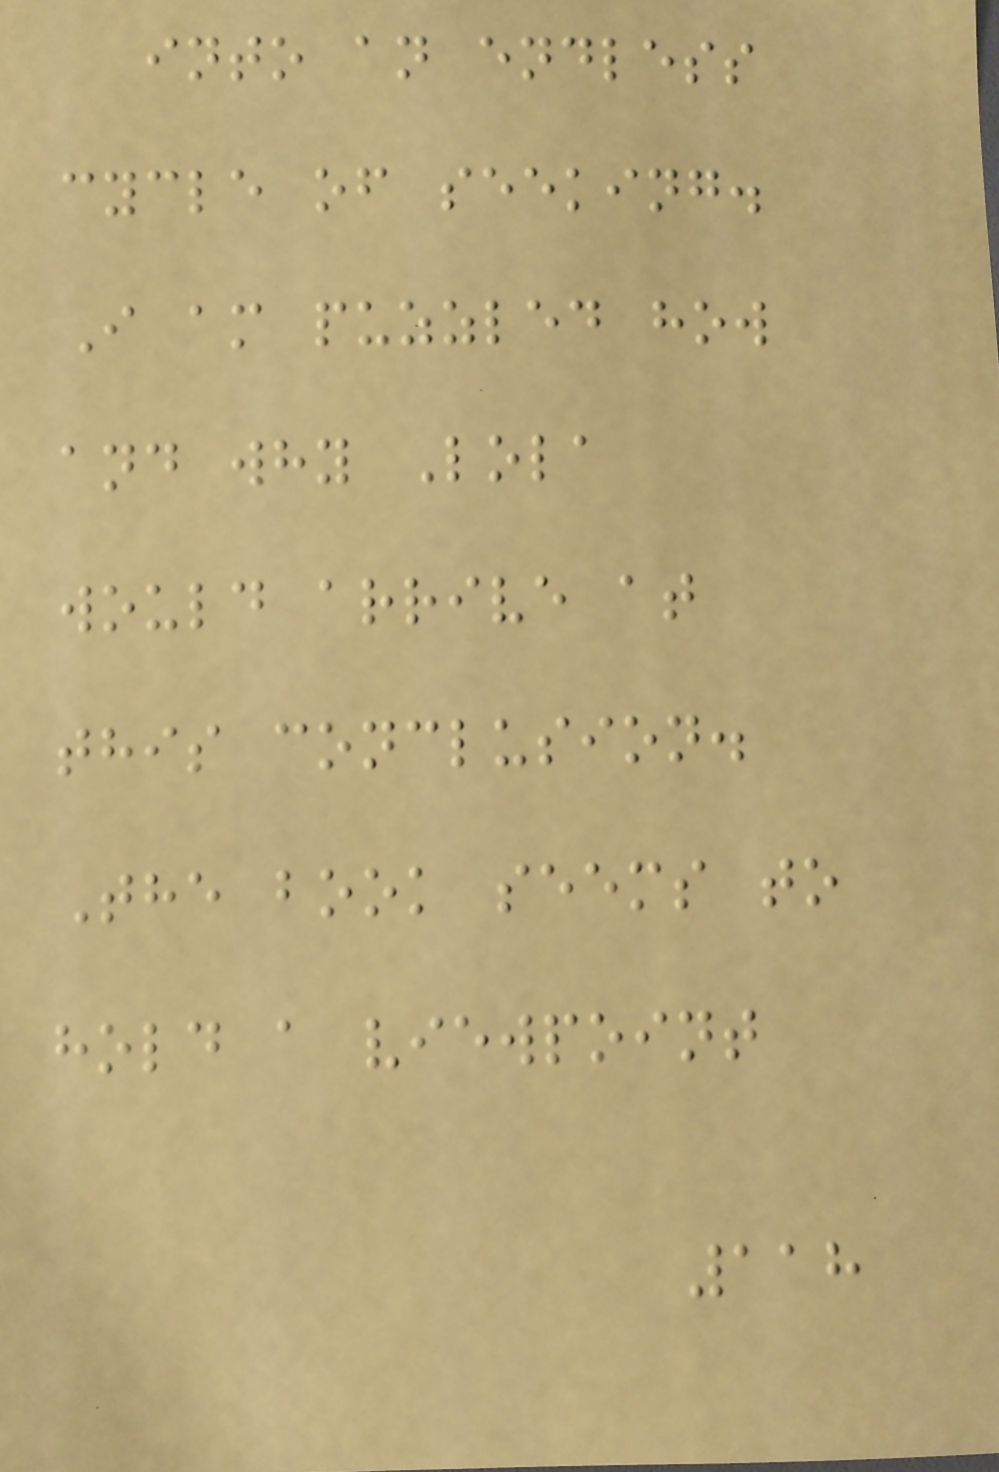into an endless
cycle of seeking.
I am puzzled how
and why Lola
would arrive at
this conclusion.
The book seems to
hold a viewpoint
118
